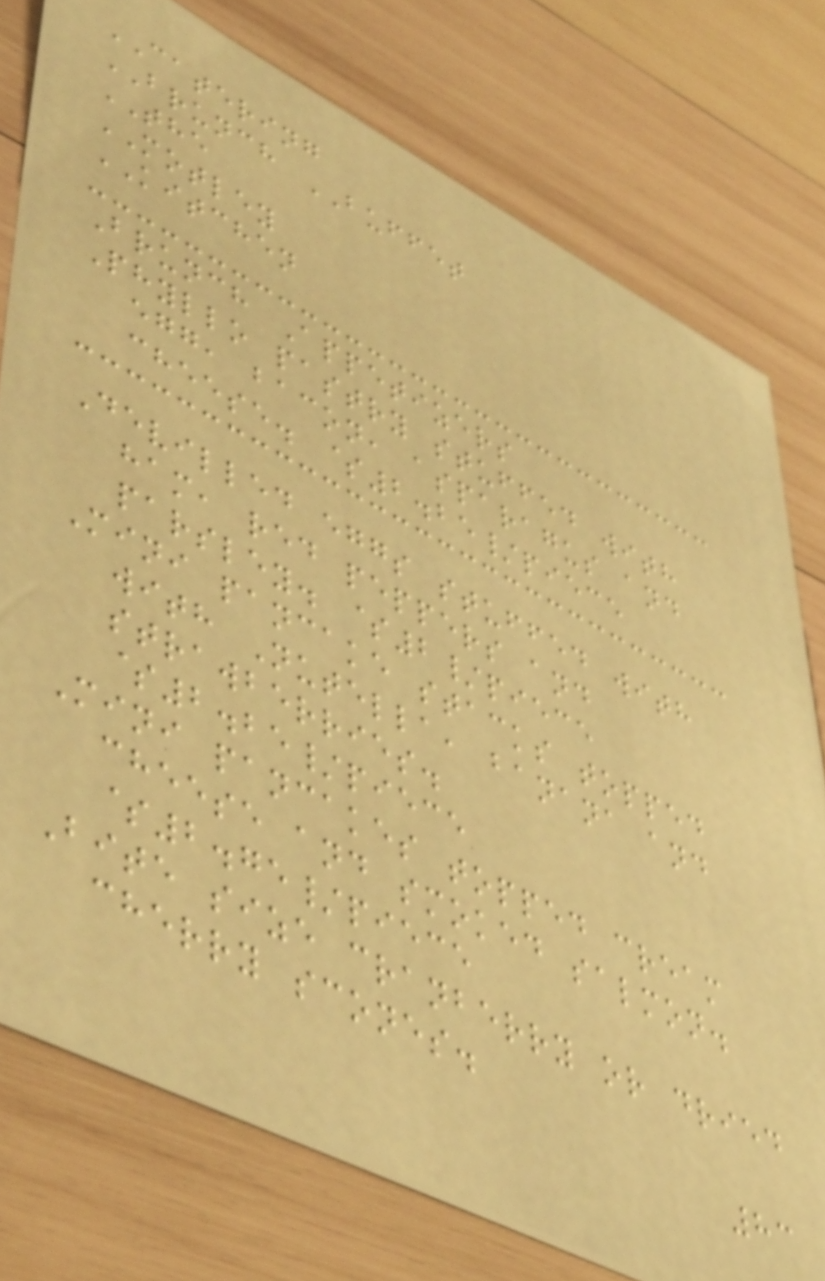CATERING
BRUNCH BUFFET
THE
MOTLEY
KITCHEN
Brunch Appetizers
Phyllo pastry stuffed with
egg, bacon, asparagus and
cheese. $2.25/piece
Devilled eggs stuffed with
ham, red peppers and
parsley. $2/piece
Mini pancake stacks topped
with Nutella, banana and
strawberries.
$2.25/piece
Mini pancakes topped cream
cheese and smoked salmon.
$2.75/piece
Bite size cranberry or dried
cherry scones.
83
